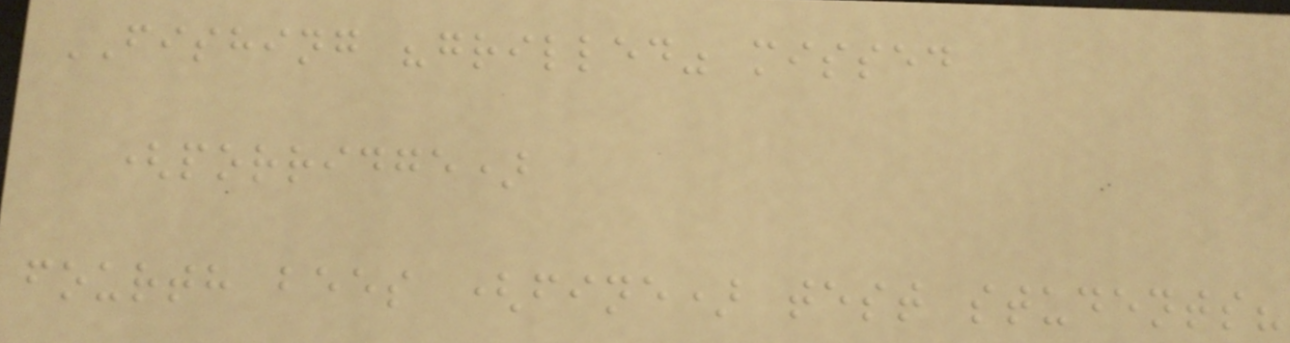FISHING "grilled" missed
(porridge)
fourth bees (fine) test students?
